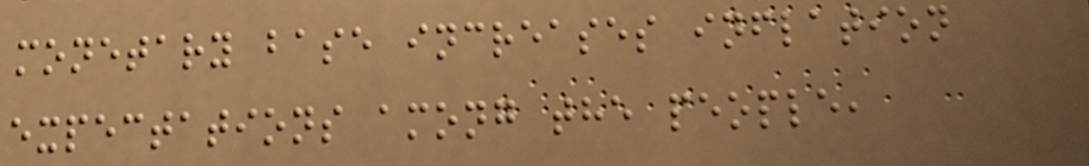monetary base increases inflation
expectations among the people,
